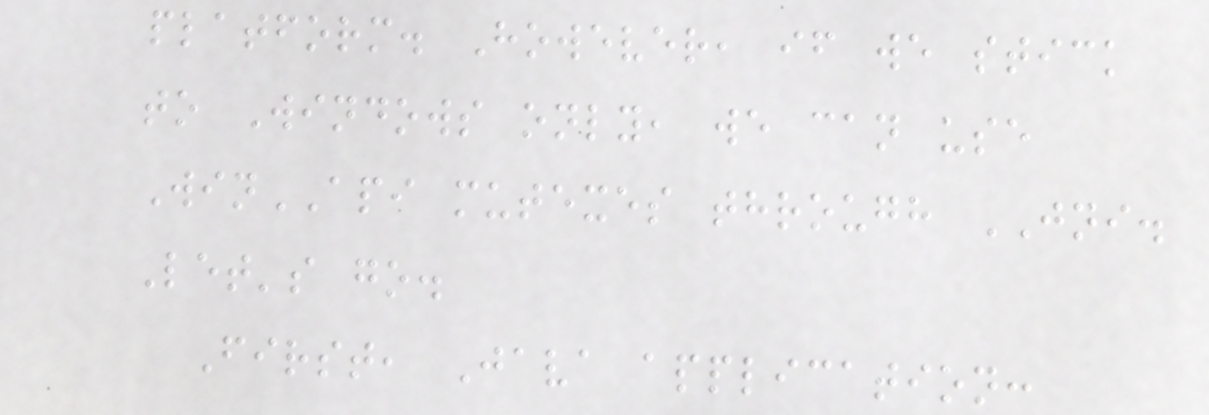platform. However, if we stick
to Windows only, we can use
WinAPI mutexes through JNI.
Let's go.
First, Java application:
